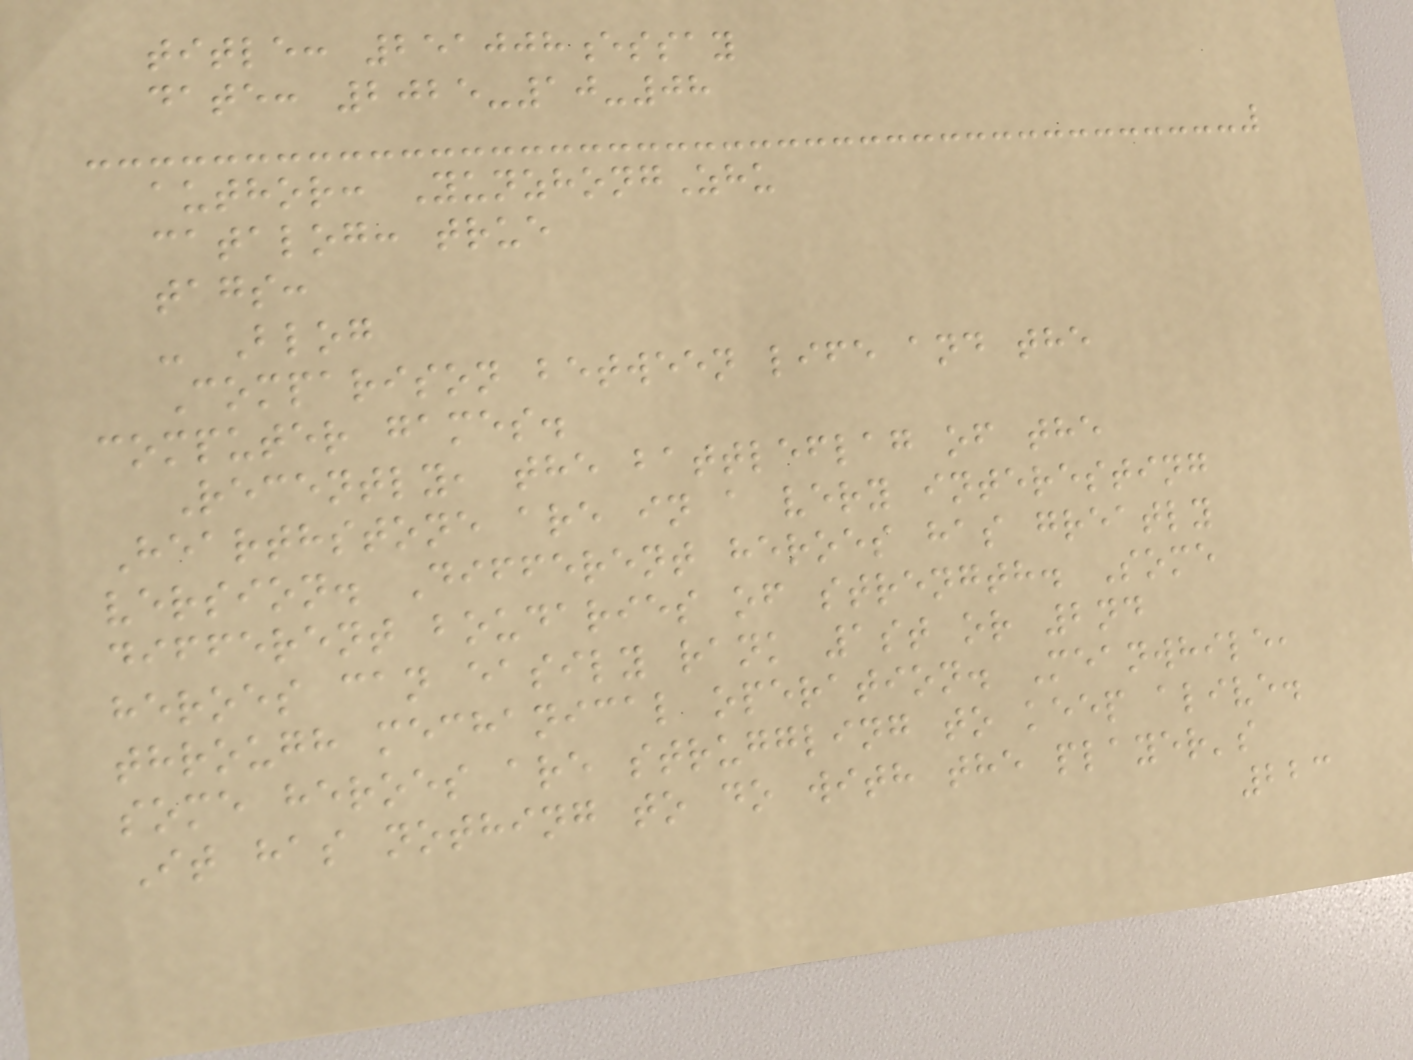title: 251008essay
date: 2025-10-08
author: YunzhongZhu
catalog: true
tags:
- Blog
Comparison between life and the
computer games.
Recently, the battleflag of the
Hearthstone are in a very interesting
version. Different heroes has greatly
different boudaries of strength. Some
heroes can easily rank 1st or 2nd
through mechanical operation. Meanwhile,
some heroes are struggling to keep alive.
It has nothing to do with the player's
223
